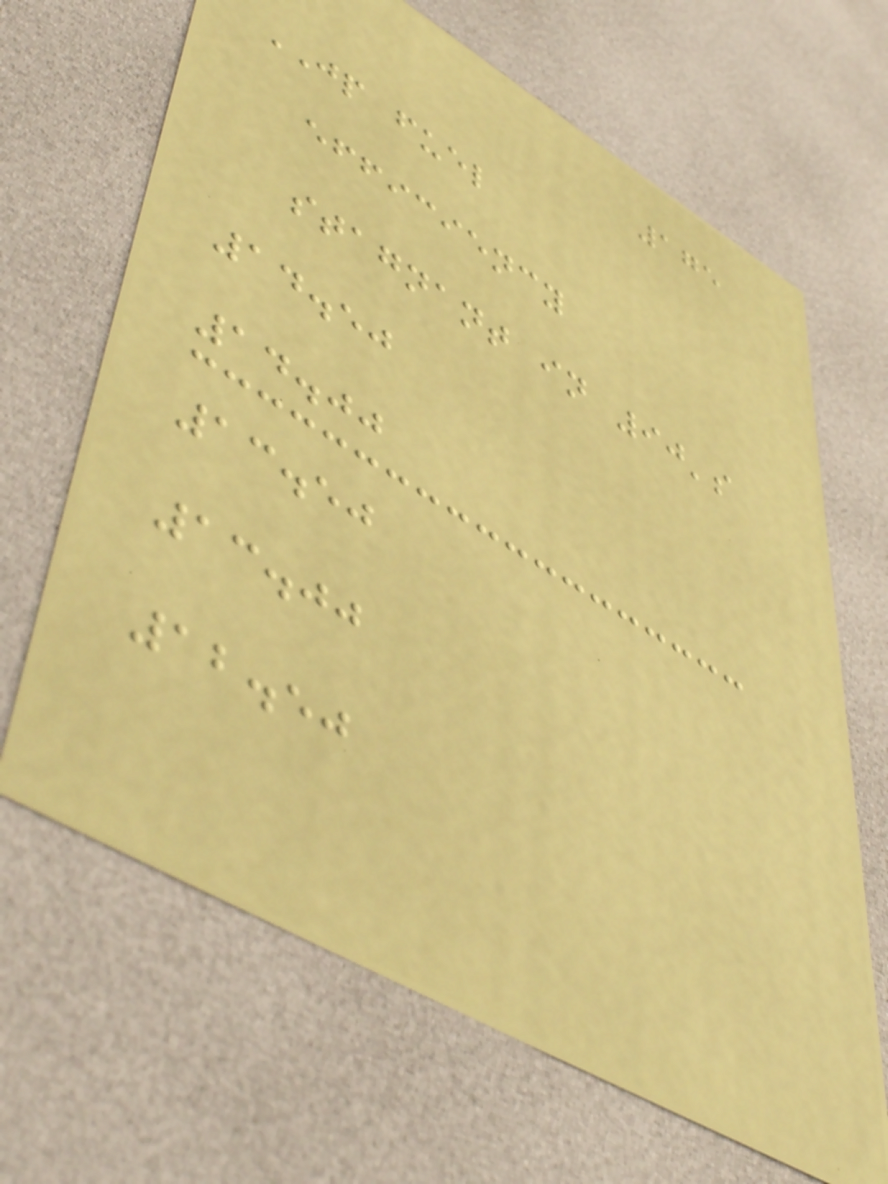175
JP fuel
efficiency
stagnant in 90's
14.50
14.00
13.50
13.00
12.50
